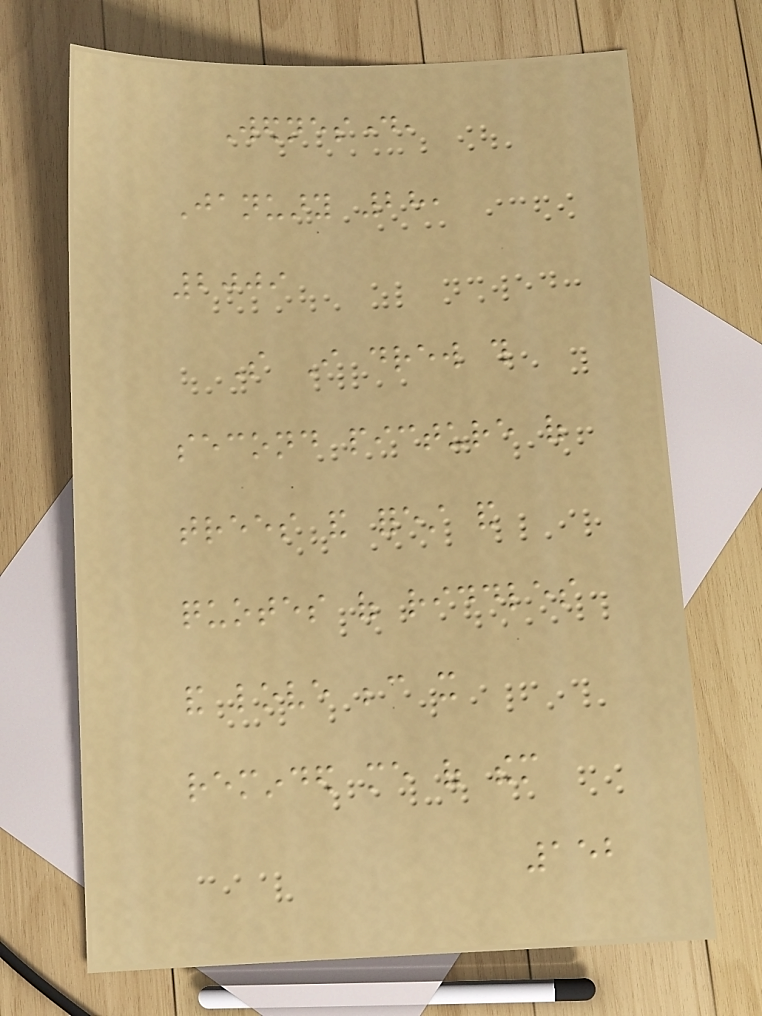Wednesday,
January 28,
2009
So I drew this
second picture of
trees and forest and
quotes of riddles
and love because it
reminded me of them
152
